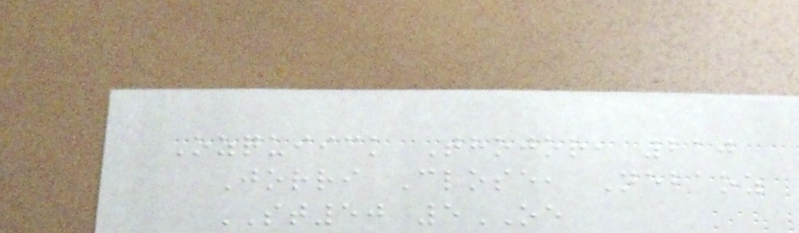Ozquiick Thojor, 210
Jorri Close, Nebaoz
ST50 5OE
